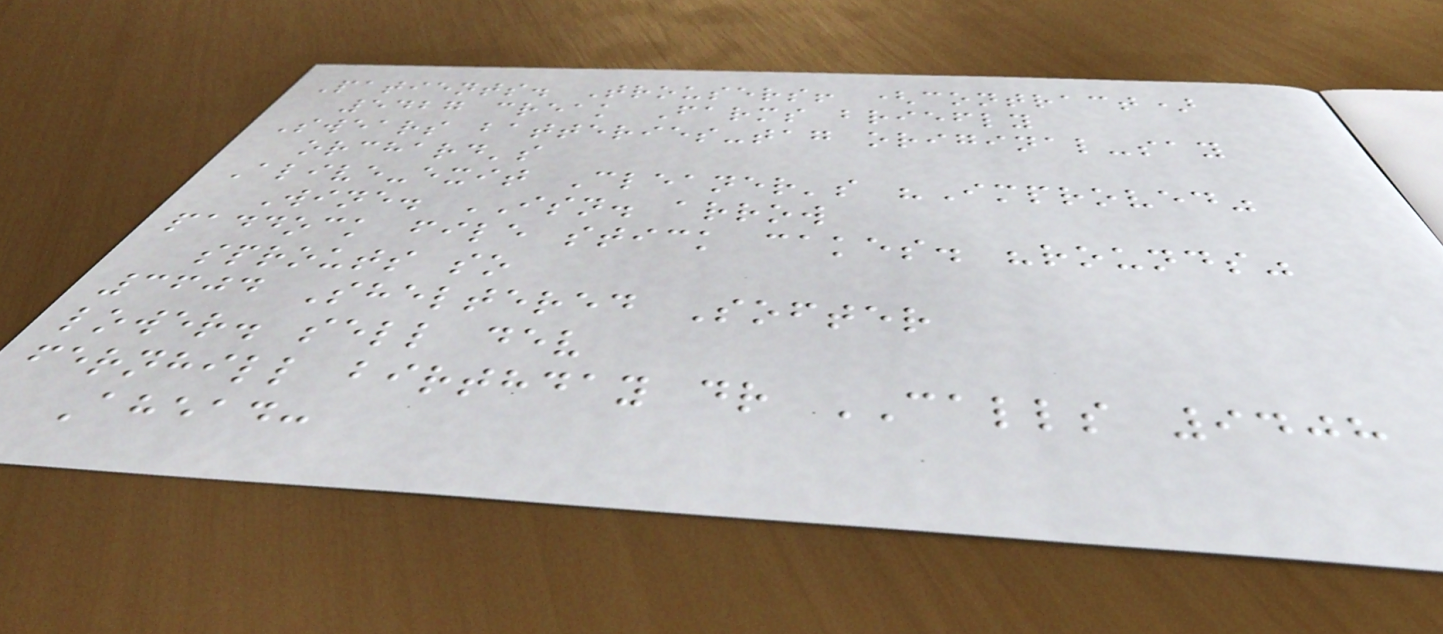Patients. Trousers! (contract)
5427 creak Farms briefly
Swears batteries-tag original-say
orchard's
Alive-exit Cleaner's "Improved"
Wine. ISN. arrow
paddock file stick cakes. "rounds"
sprouts so
3604 Sheltered Softer
lower. sell dev
fernhill birthday dr CALLS 9408
Ahead:
